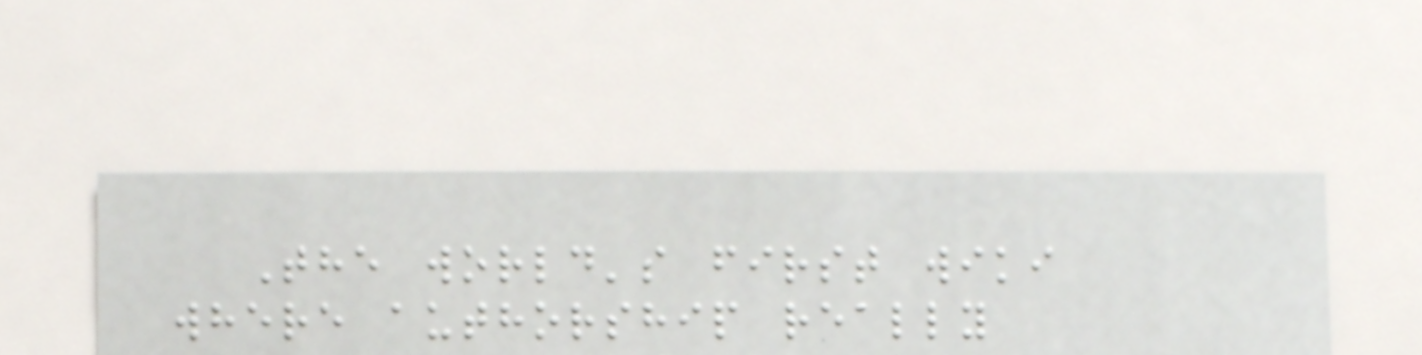The world's first wiki
where authorship really
